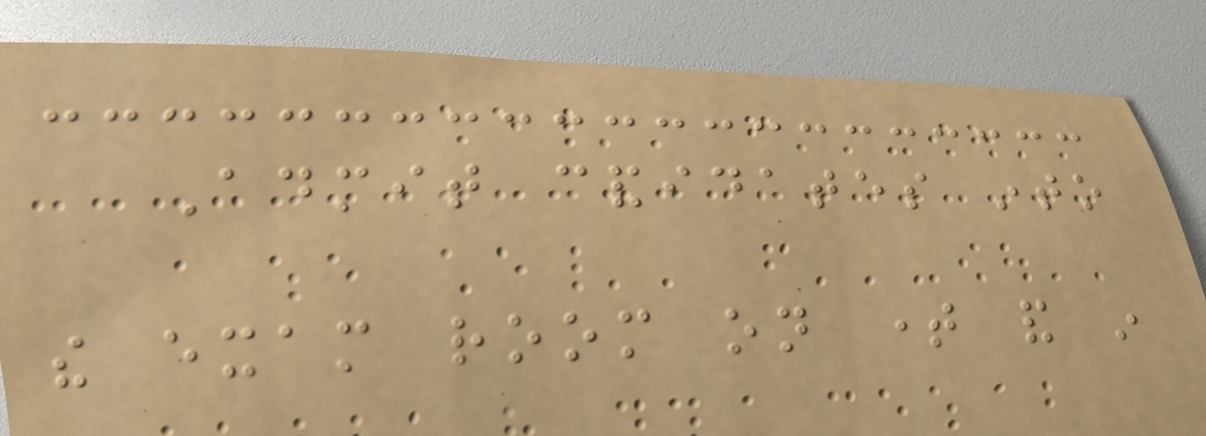Admit candidates into
the exam room on time and in
